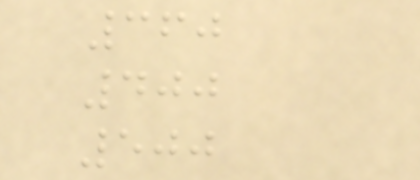360
400
500
